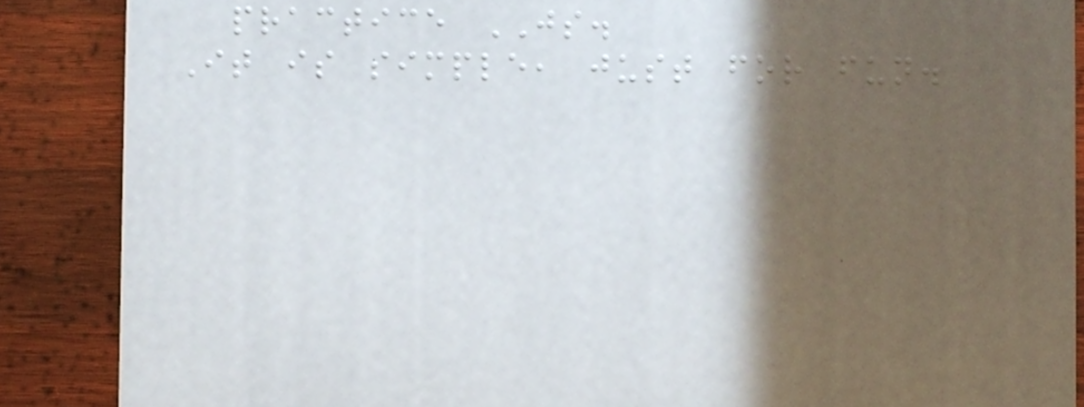practice JS.
It is simple, just for fun.
